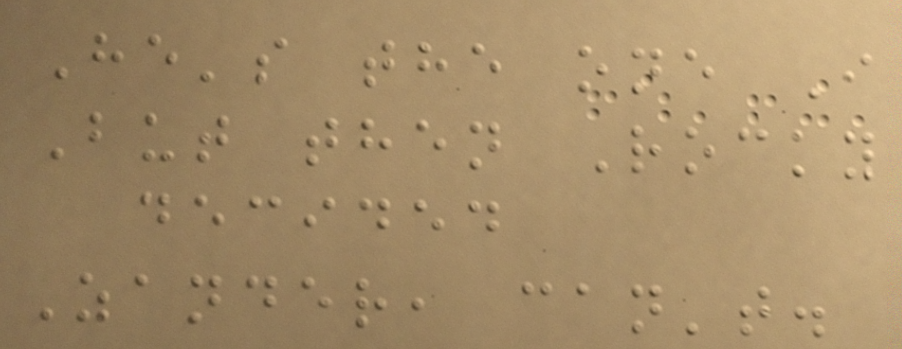He's the one I
But then Rocky
decided
Zander, can't.
